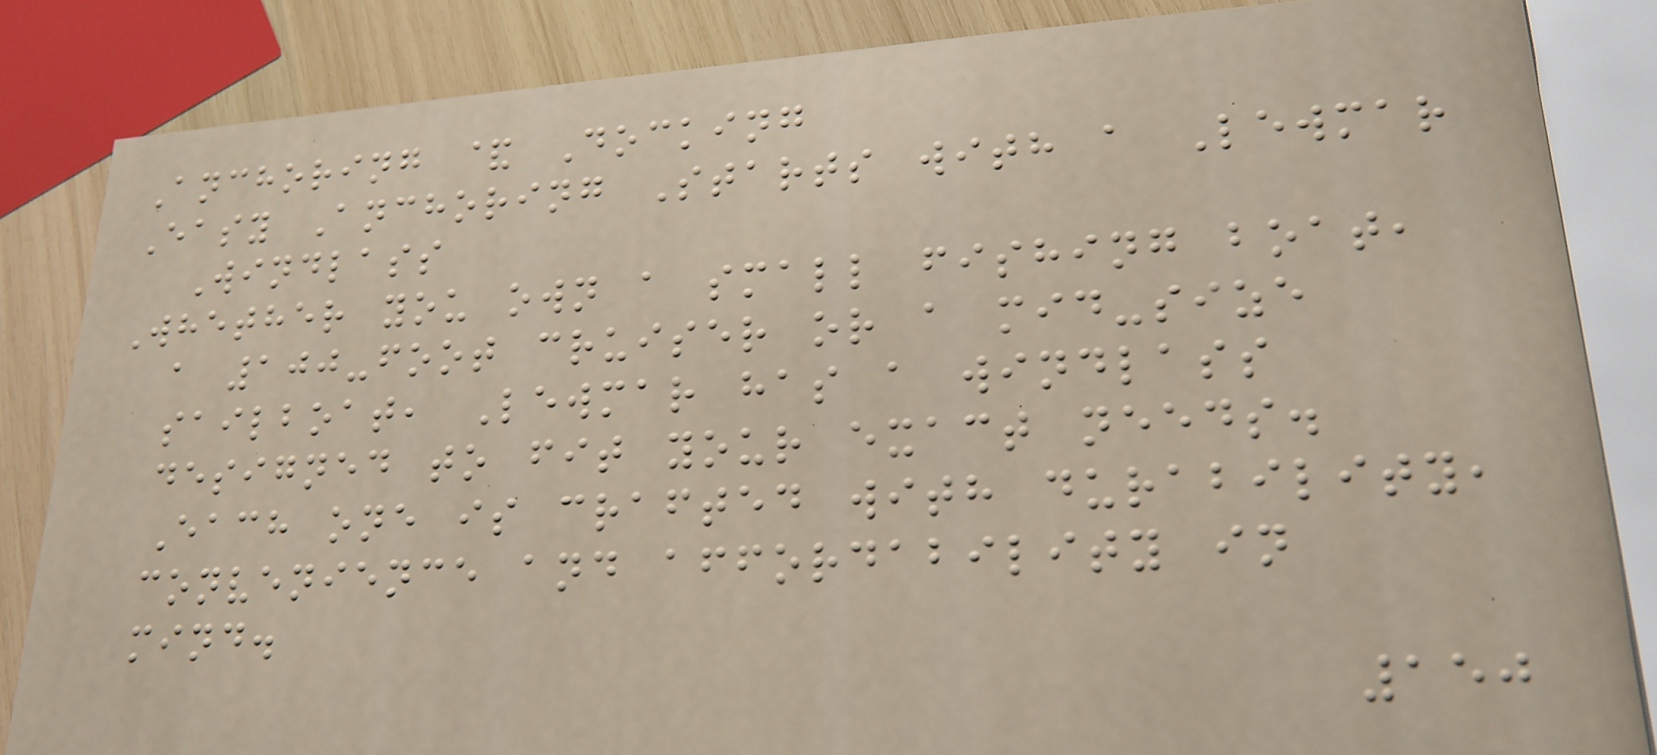Anchoring & Docking
Easy Anchoring Starts with a Lewmar
Windlass
Whether you own a small fishing boat,
a 100-foot cruiser or a mid-size
sailboat, Lewmar has a windlass
designed to fit your exact needs.
Each one is crafted with durability,
convenience and affordability in
mind.
150
